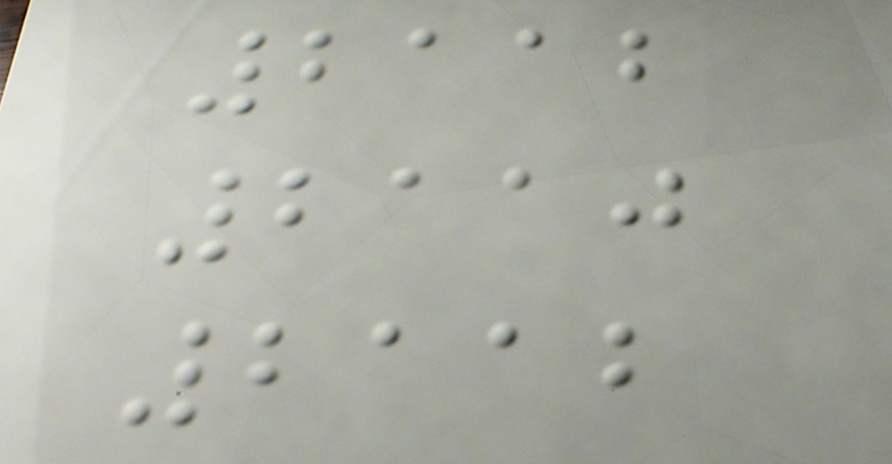2112
2110
2112
